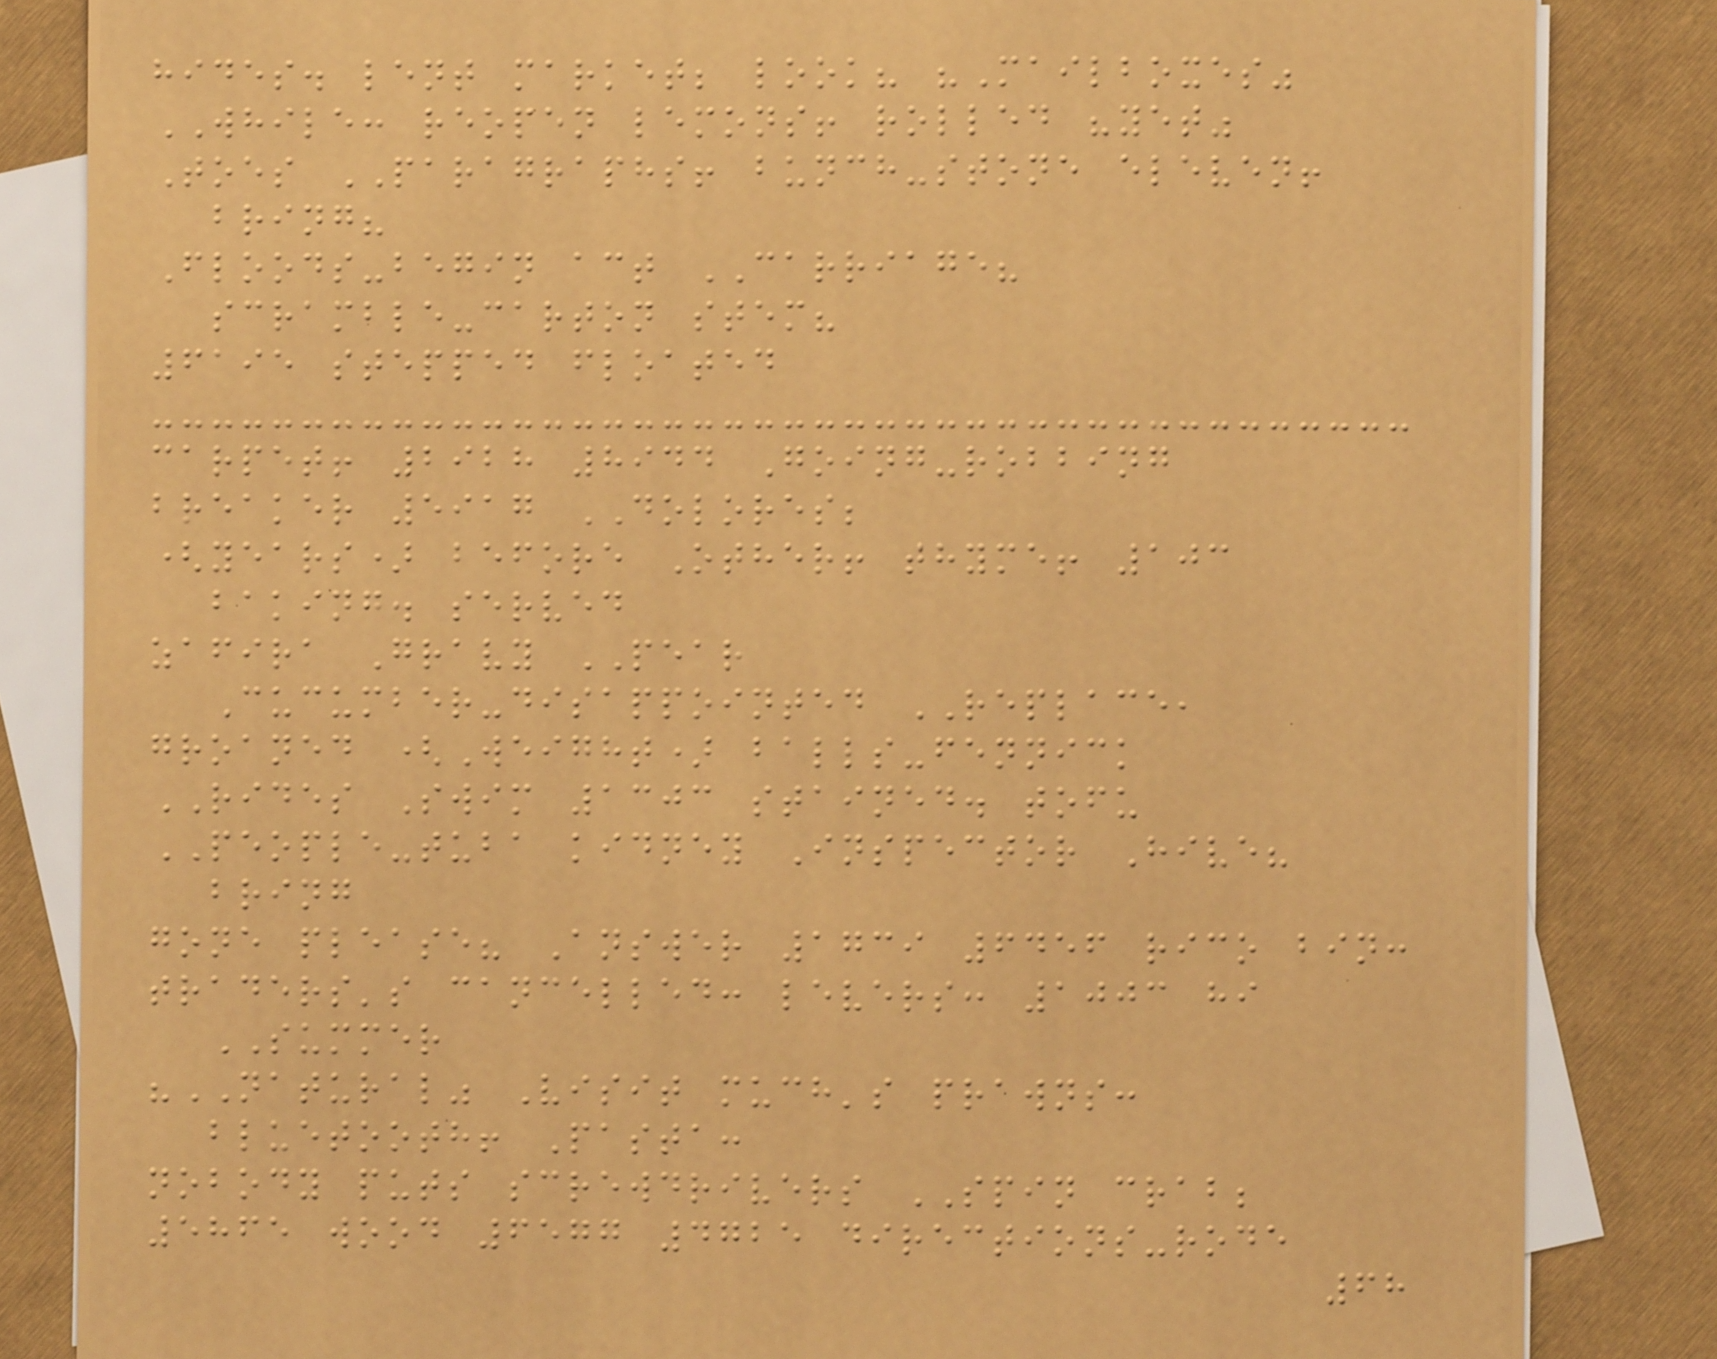hides. lent market; look? "Mailboxes"
WHILE: reopen lemons! rolled "yet"
Toes PARAGRAPHS! bunch-stone eleven!
bring?
Floods-begin act CARRIAGE?
scramble-carton stem?
6195 stepped floated
carpet! 2928 8944 Going-robbing
breaker 5917 DOLORES;
(years) before Other! thyme! 103
baking. served
zafira Gravy PEAR
Cucumber-disappointed REPLACE,
groaned (Weight) balls-fennick
RIDES Swim 1303 stained. tofu
PEOPLE-tuba kidney Inspector Hive?
bring
gone please? Answer 1739 6456 rico bin:
traders's cancelled: levers: 1003 hi
SUMMER
"NATURAL" Visit much's prawns:
bluetooth! Pasta:
nobody puts screwdrivers SPIN crab;
5865 wood 6577 4725 directions-rode
68
